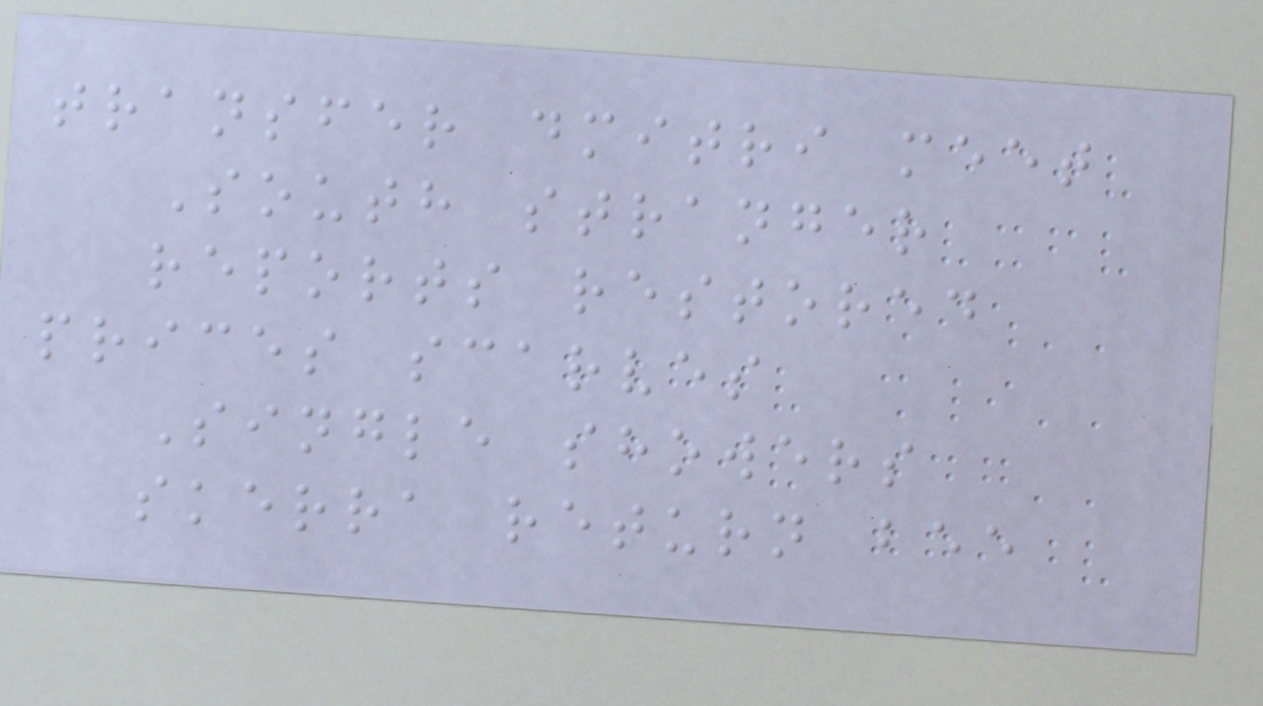transfer dmitri meet
South stranger
reports restored
prices scarves
Single showers
skerra return bee
